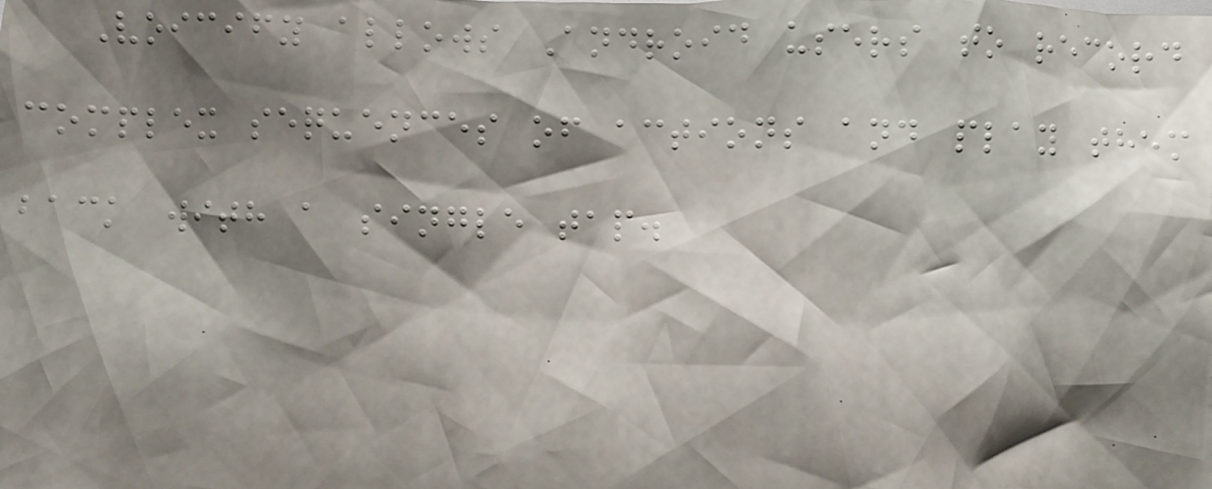Voicify allows Android users to record
complex sequences of actions and play them
back with a single tap.
